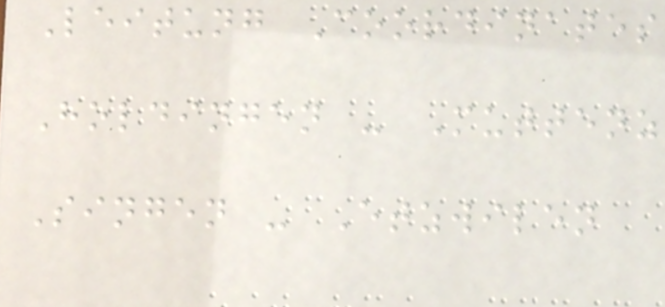Leitung Coordinates
Holdingen - Muttenz
Singen - Etzwilen
